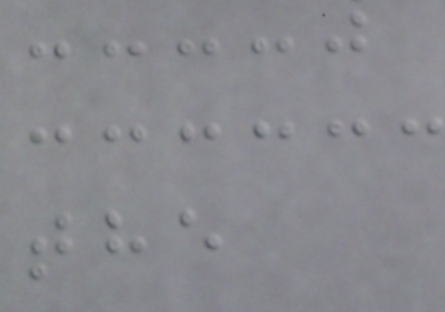the
